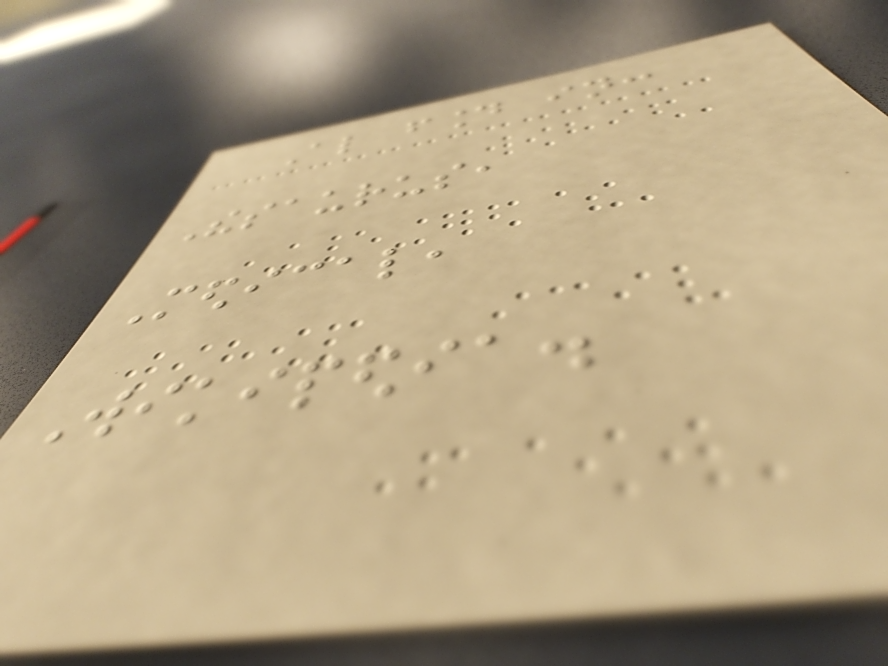Also found in:
Thesaurus,
Medical,
Wikipedia.
